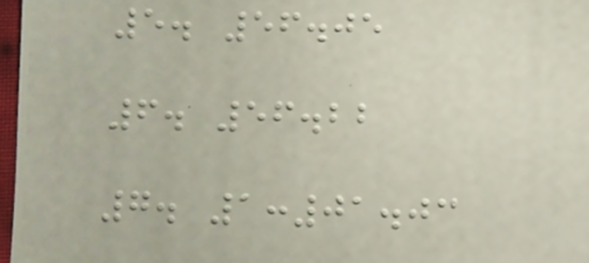5. 56.05
6. 56.22
7. 1:01.03
